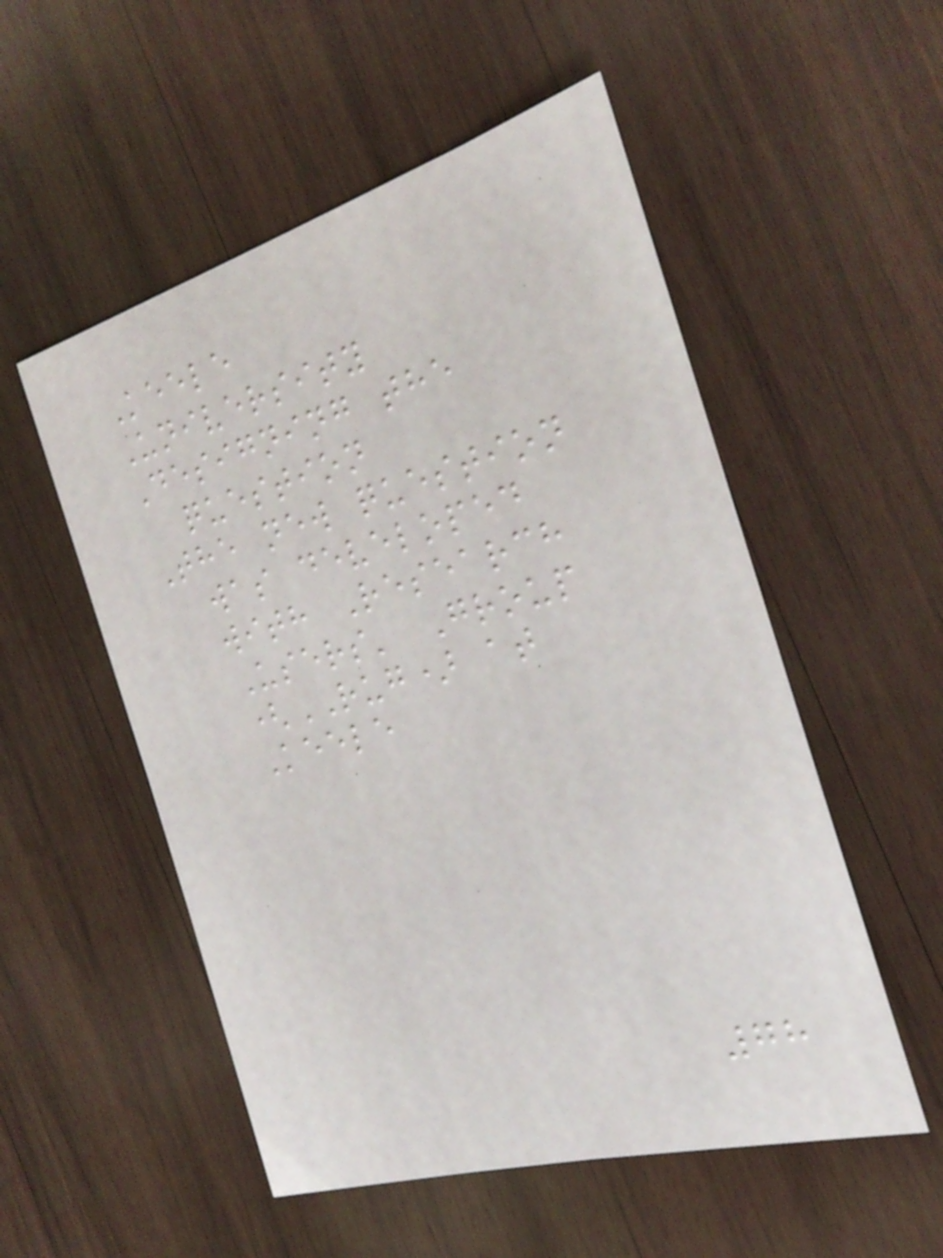Keele
University
Designing the
question
The new question
was developed
with Research
Users' Group
(RUG) at
Keele
78
